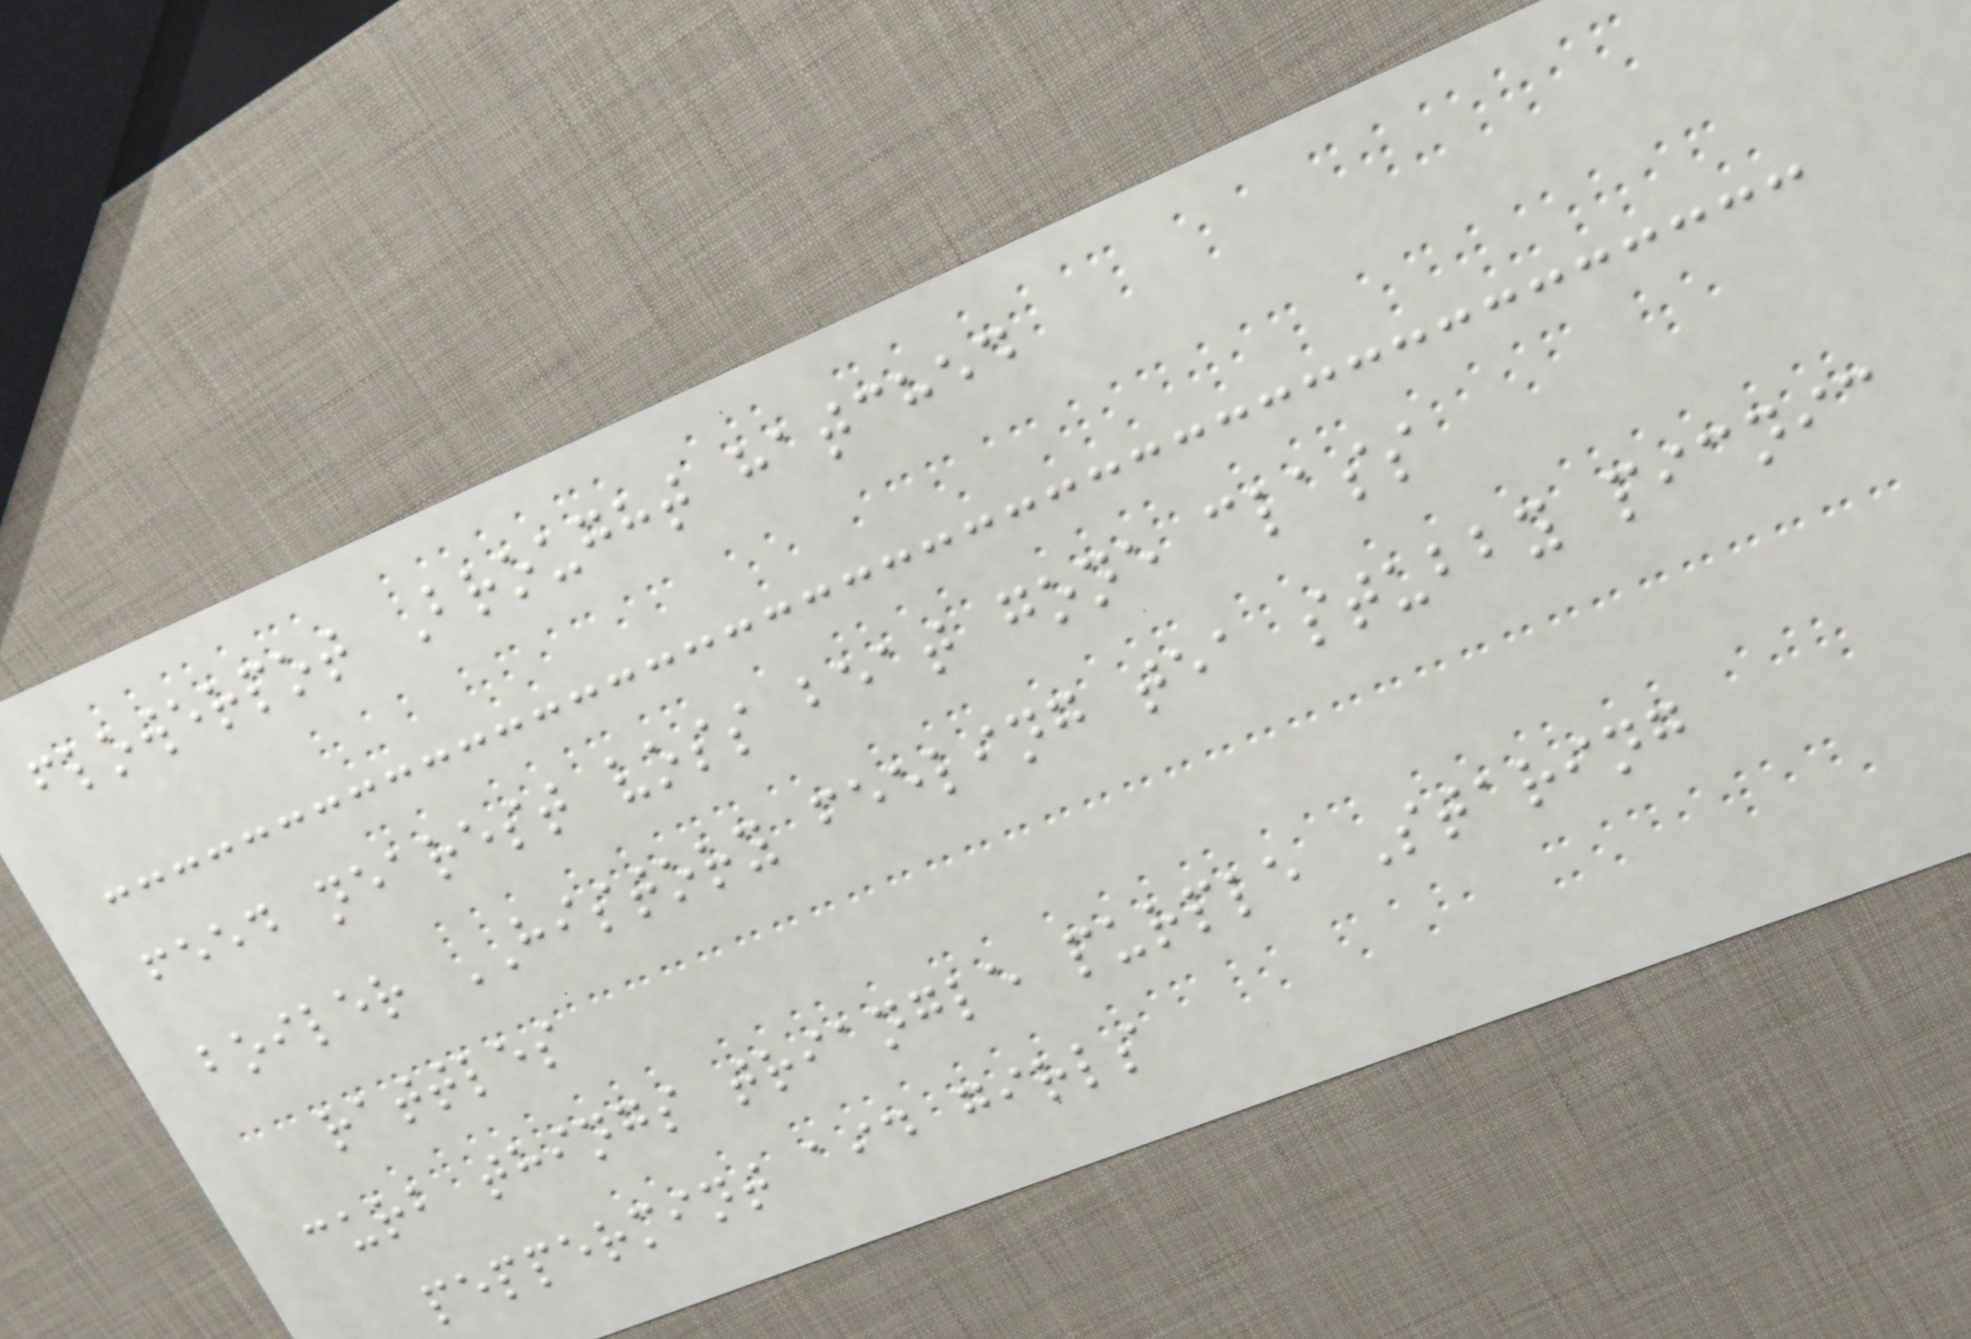flowerpot Brought hatched
feed nearest voss beat gone class
boiler HISTORY feeling tea stubby picnic
rattles
curb things triangle purple Staring
peppermint aid girls
